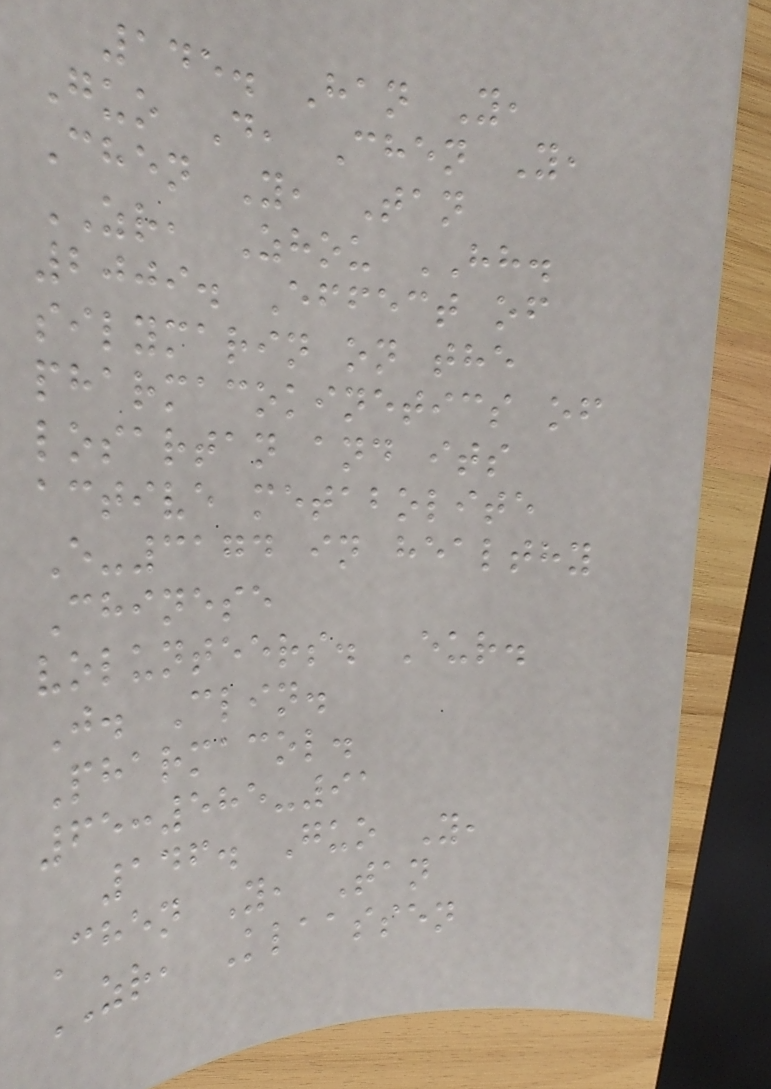145. Han Y,
Guo D, Chen Y,
Chen Y, Tan
ZR, Zhou HH.
2009. Effect of
silymarin on the
pharmacokinetics of
losartan and its
active metabolite
E-3174 in healthy
Chinese
volunteers. Eur.
J. Clin.
Pharmacol.
65:585-91
146. Guo Y,
Chen Y, Tan
ZR, Klaassen
